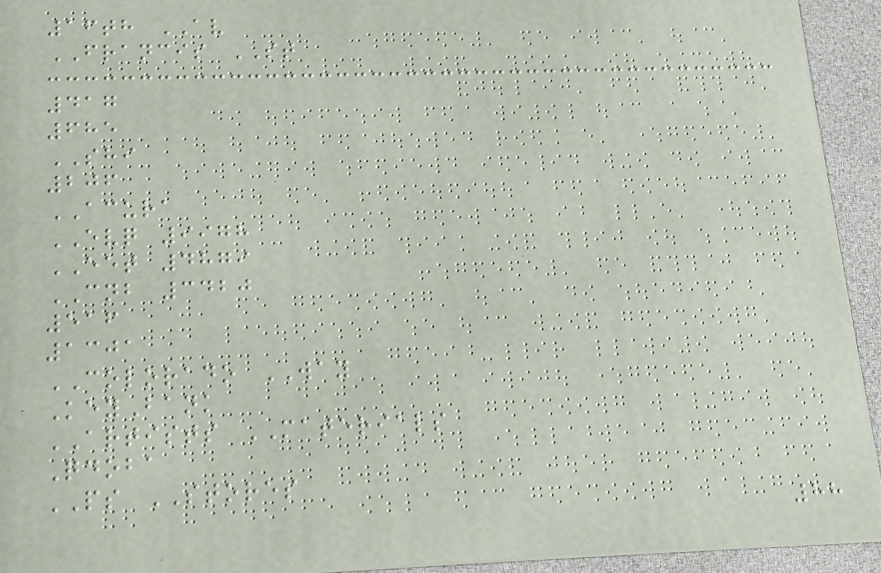16th AV
FRANCIS ST
417
685
SHI
206
ACURA
EVQ 9978
EET 4879
CNB 3420
516
1301
COLORADO WAY
KeyBank
ARTISTS MATERIALS
Qdoba
PS STORES
88
